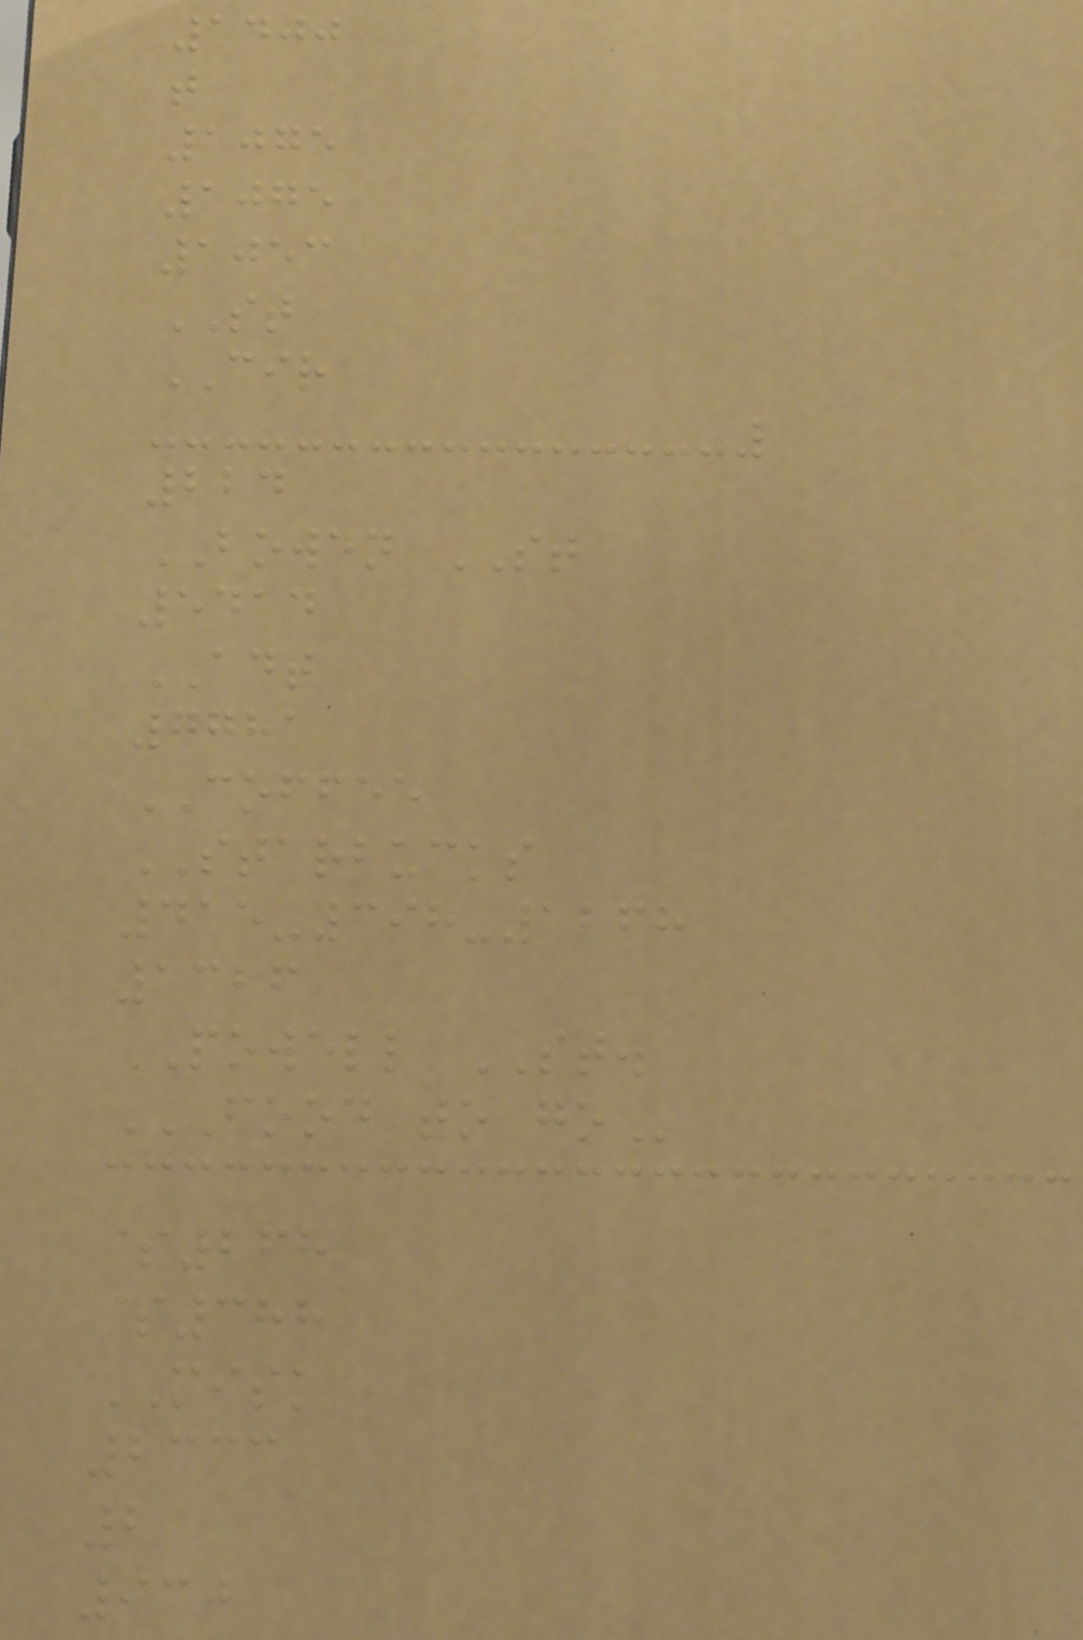1400
t
1075
1075
1053
ST
CIR
224
BOWEN ST
5414
ADT
7781
COFFEE
STARBUCKS
415-398-1268
1326
POWELL ST.
FOOD TO GO
$268
$388
MISK
2333
2
930
